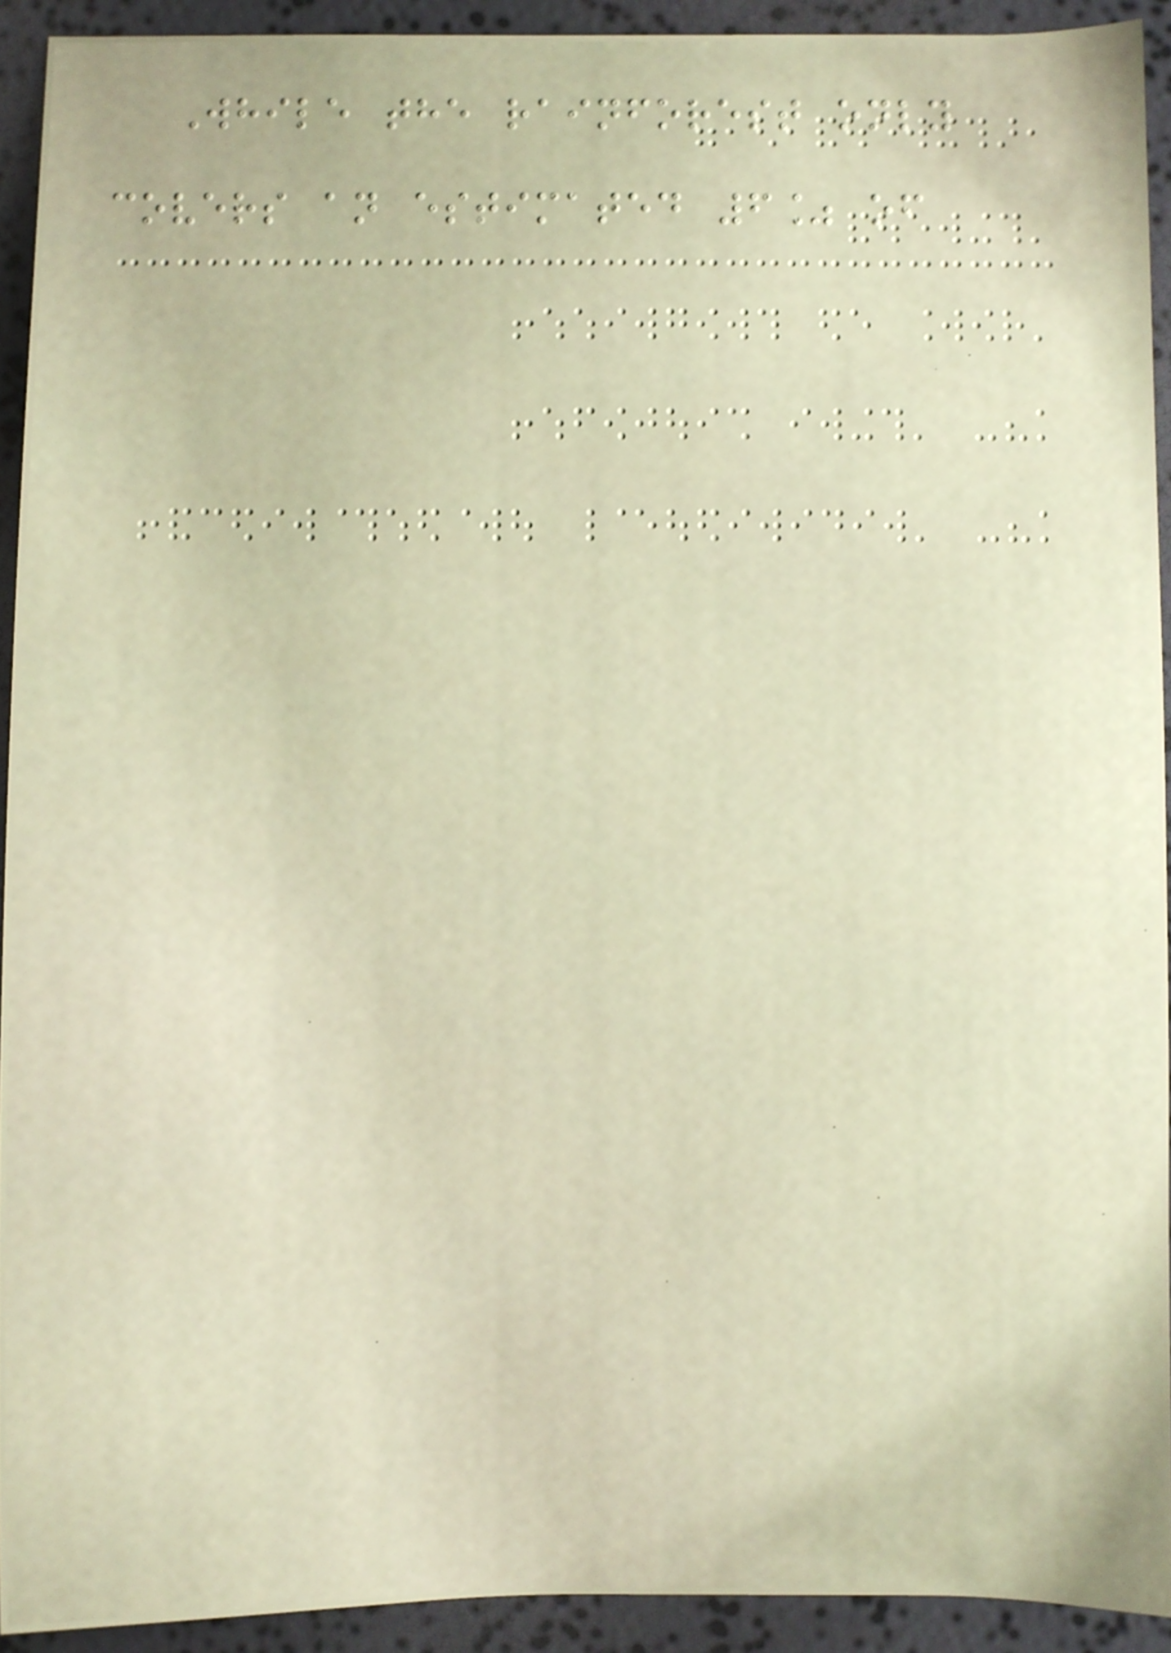While the rainforest only
covers an estimated 6% of
